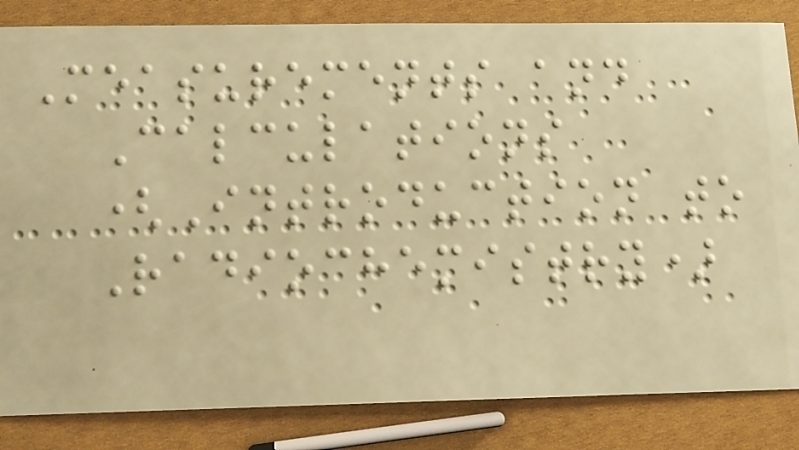Measurements and
Calculations
(Introduction to
Radiochemistry)
